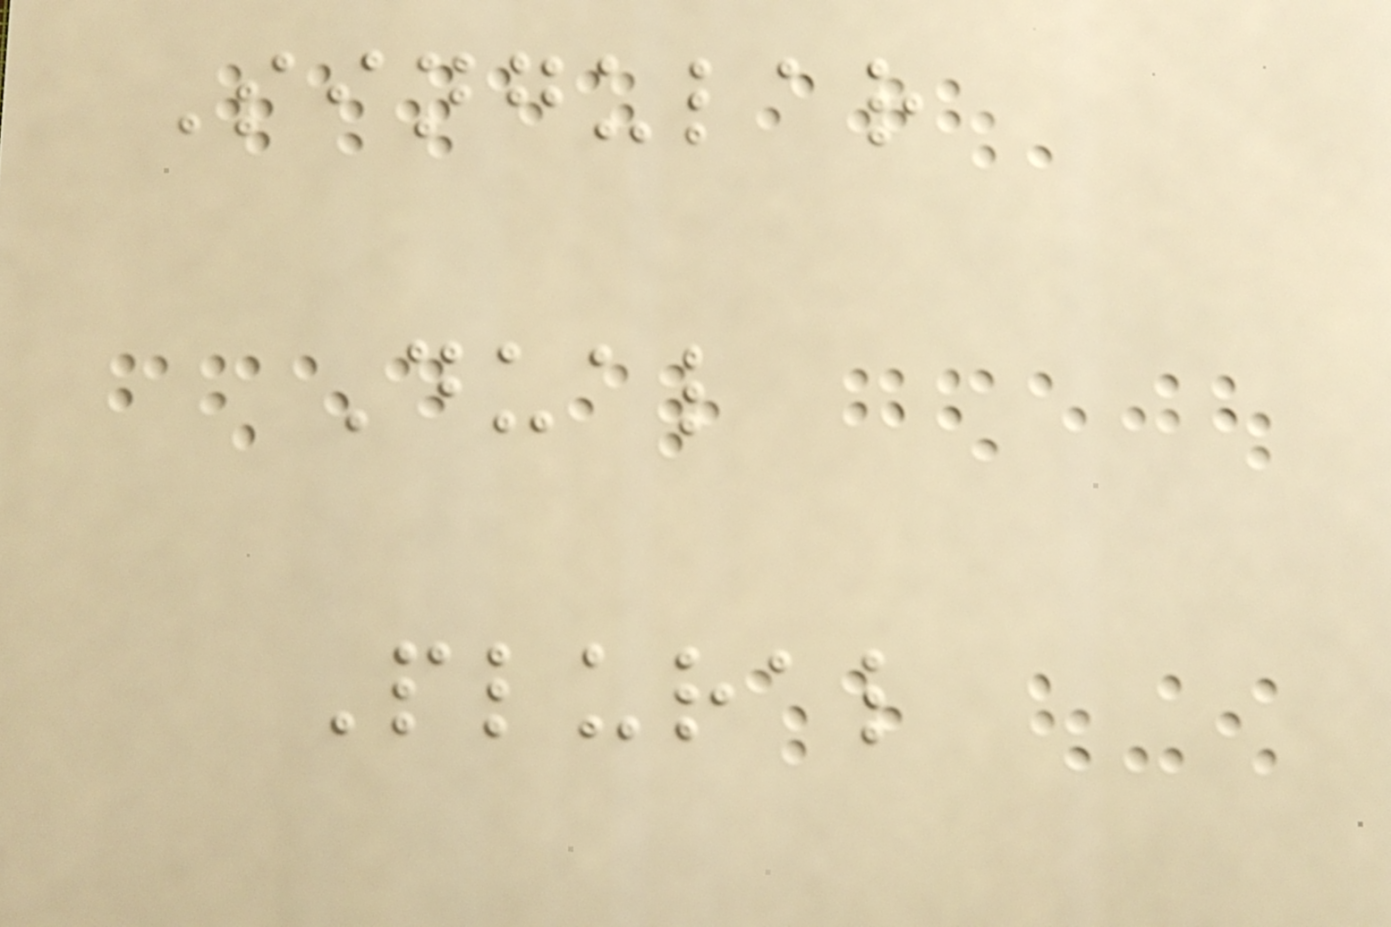Singular
Dual
Plural
